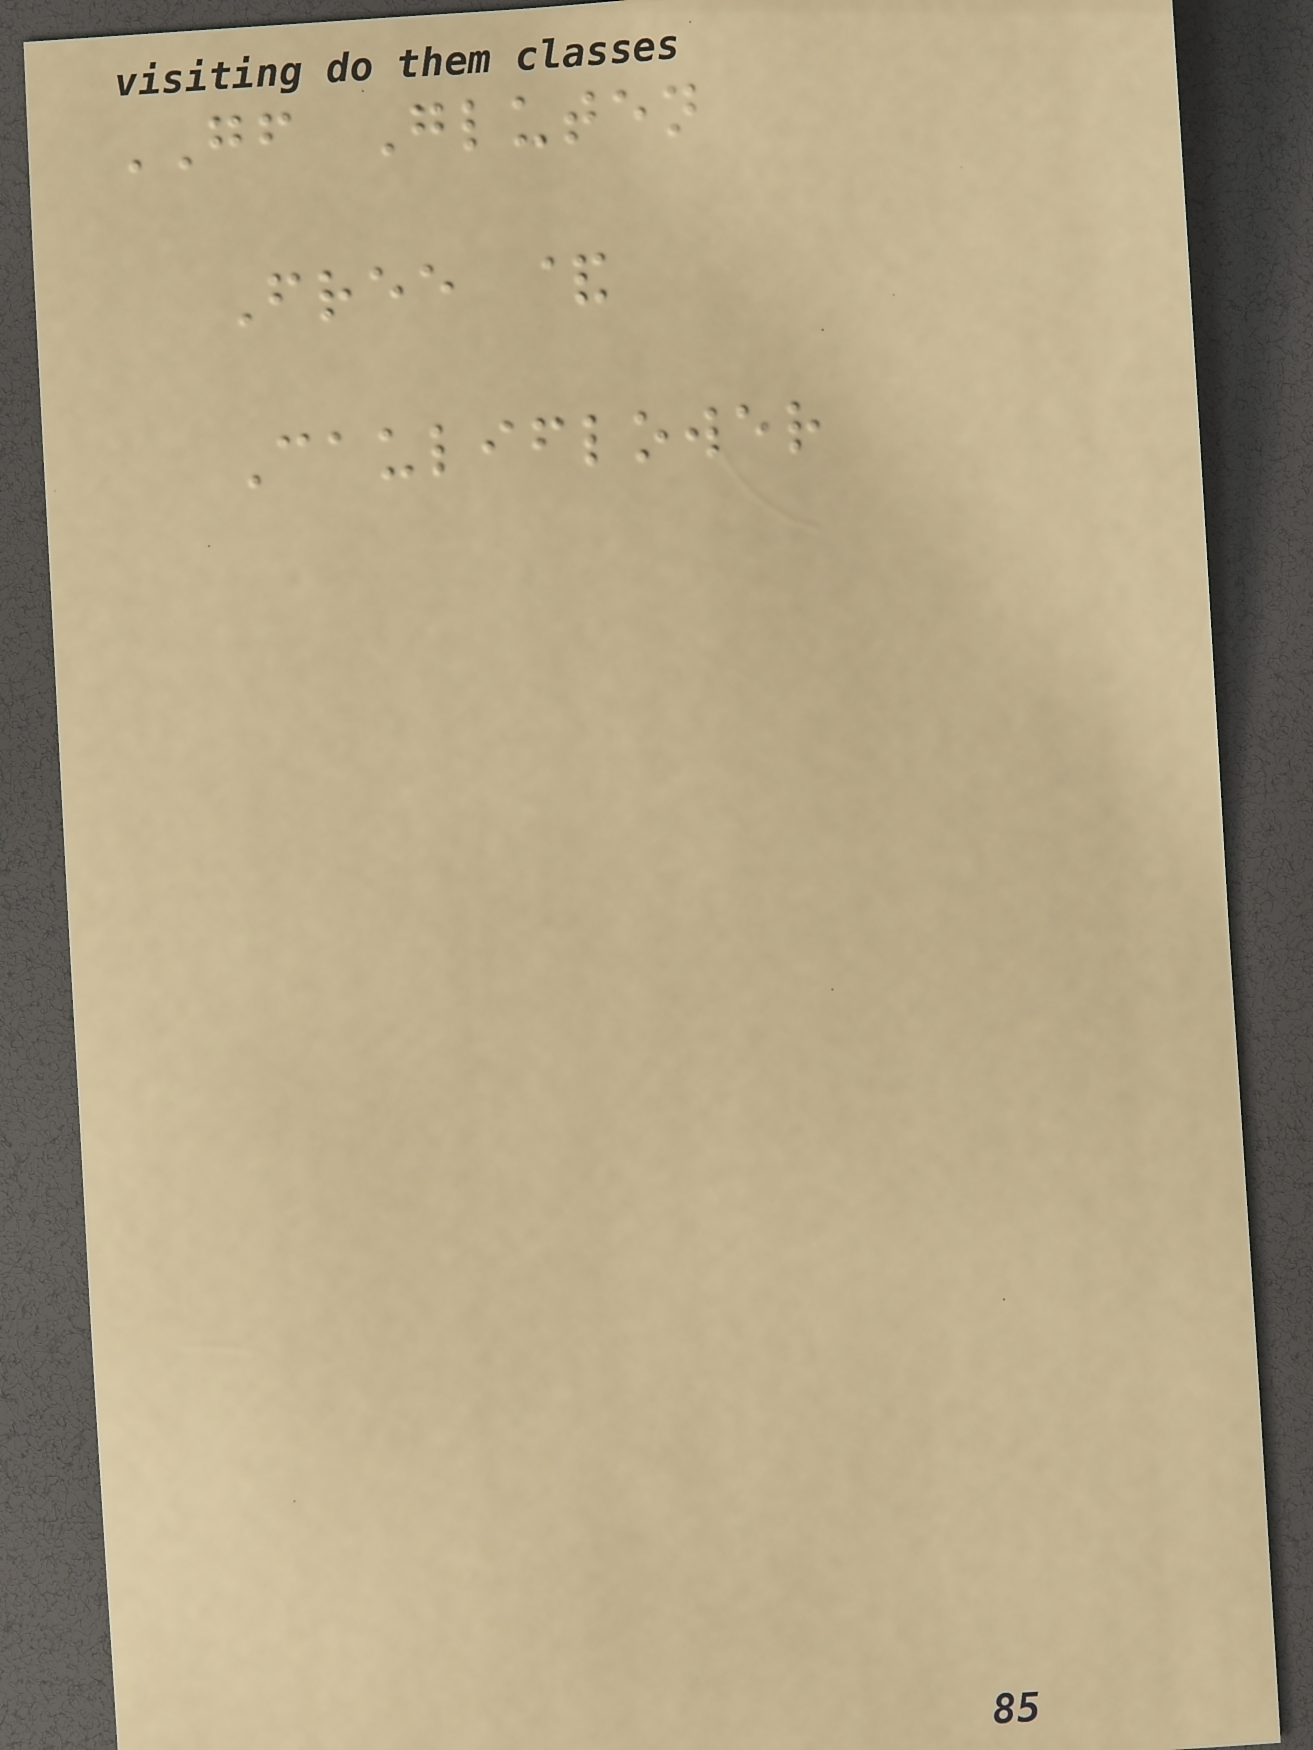GF Gluten
Free &
Cauliflower
